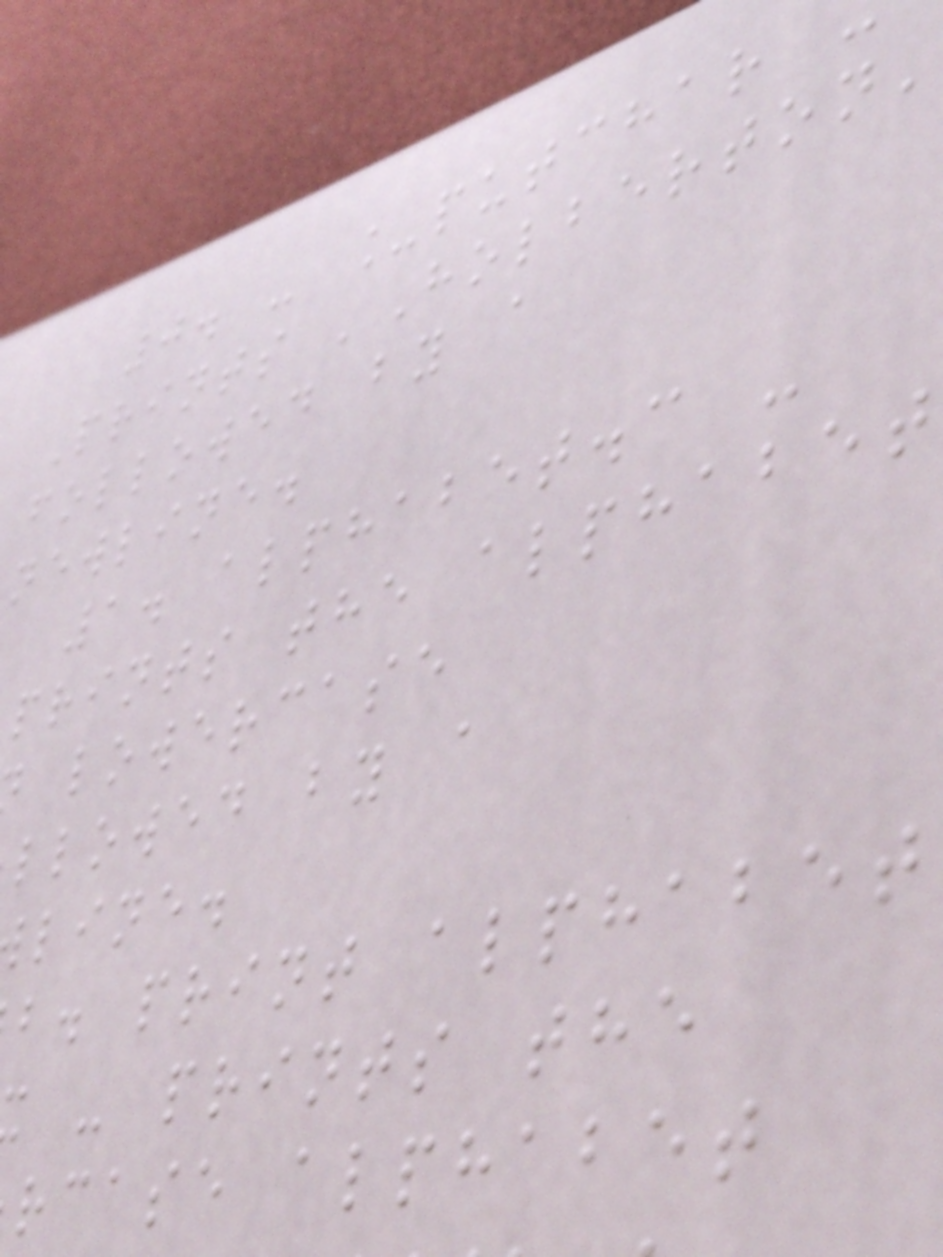0. - _putchar
Prints 'Holberton'
followed by a
newline.
1. alphabet.c -
prints the alphabet
lowercase
llowed by a
line.
b. print alphabet
- prints the
rcase alphabet
